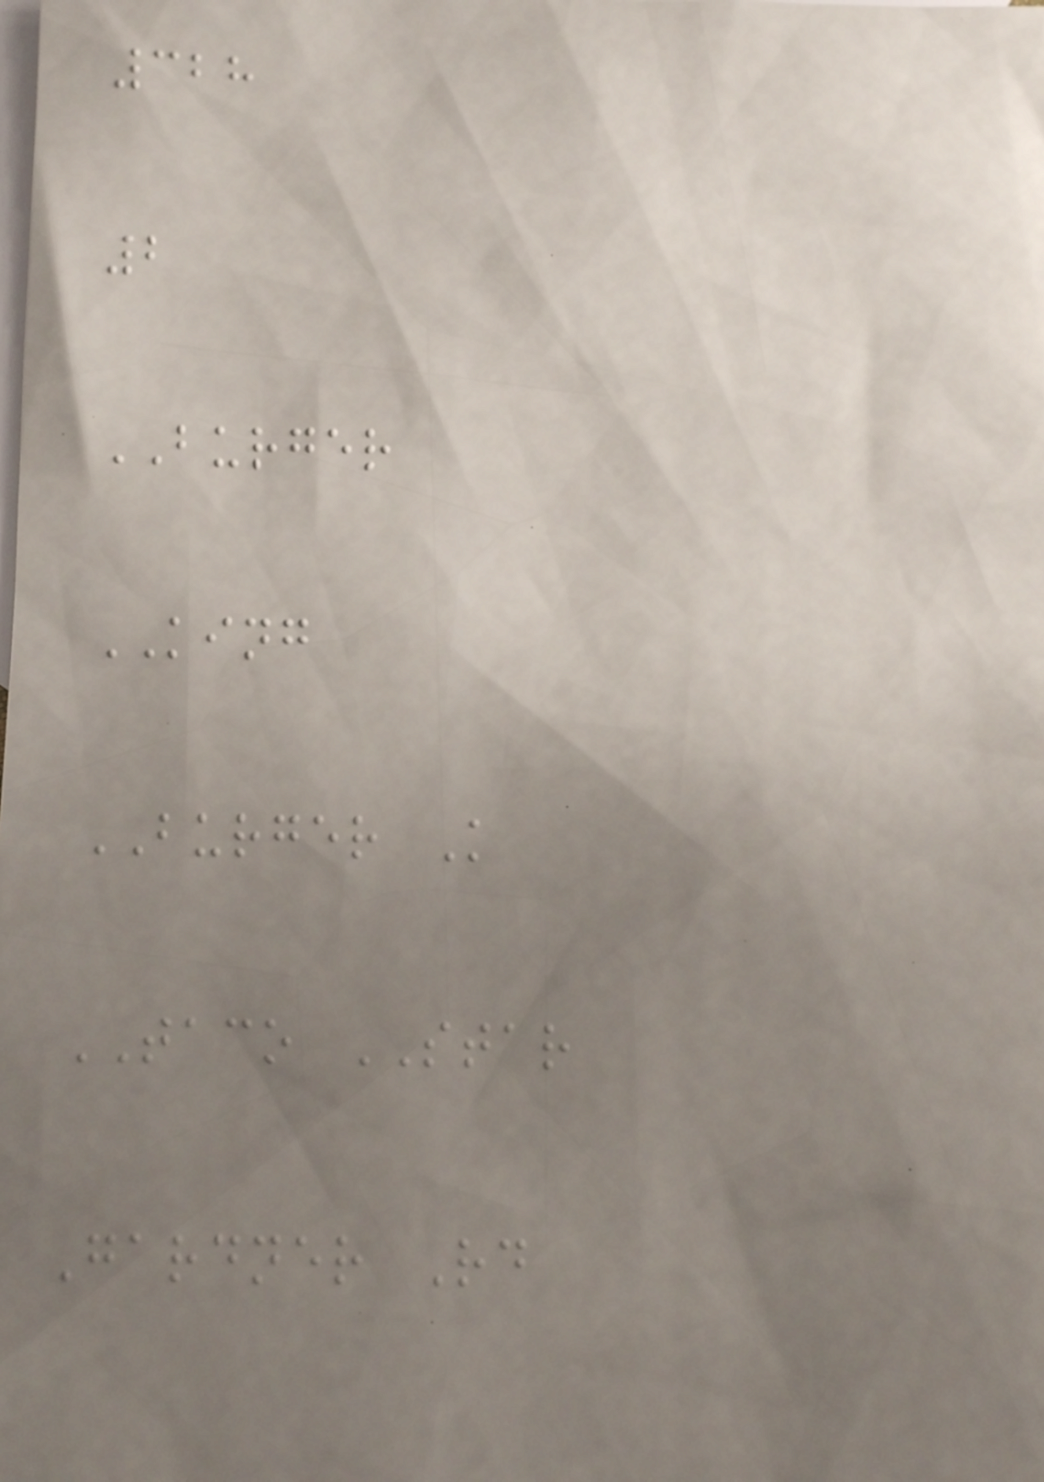328
2
BURGER
KING
BURGER K
TACO STAR
Gardner Rd
